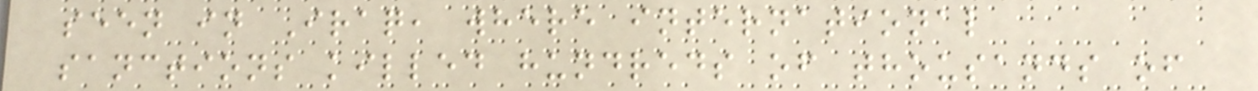seen in Iraq, where international
sanctions killed hundreds of thousands of
